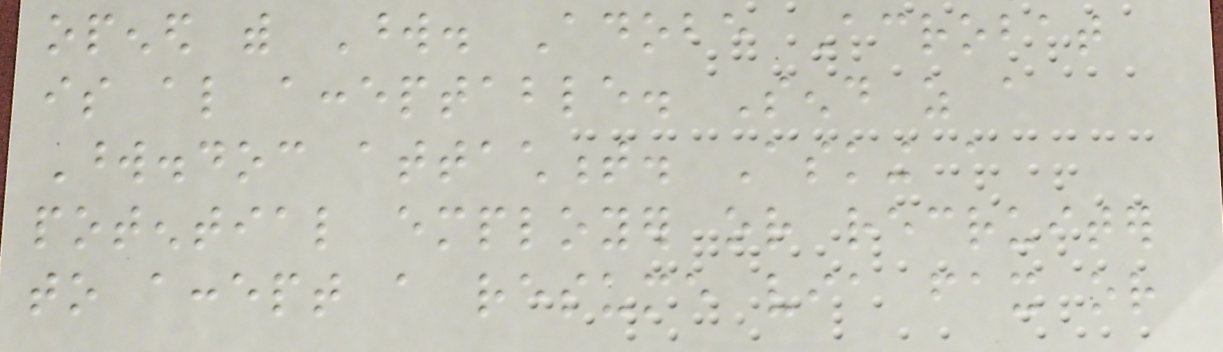opened with Word. Adobe Acrobat
is also acceptable. Send as a
Word.doc attachment. Asking a
potential employer or recruiter
to accept a resume via fax or
